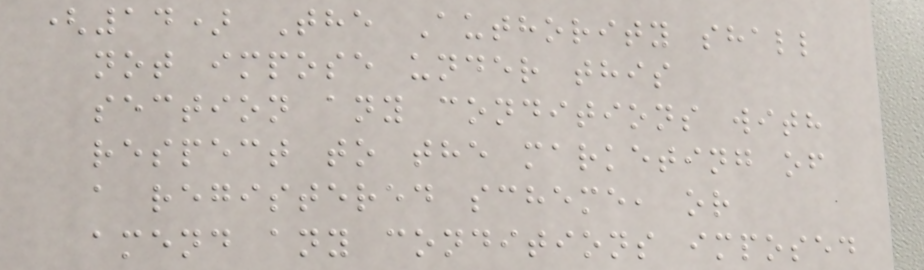(14) The Authority shall
not impose under this
section any conditions with
respect to the marketing of
a registered scheme, or
amend any conditions imposed
